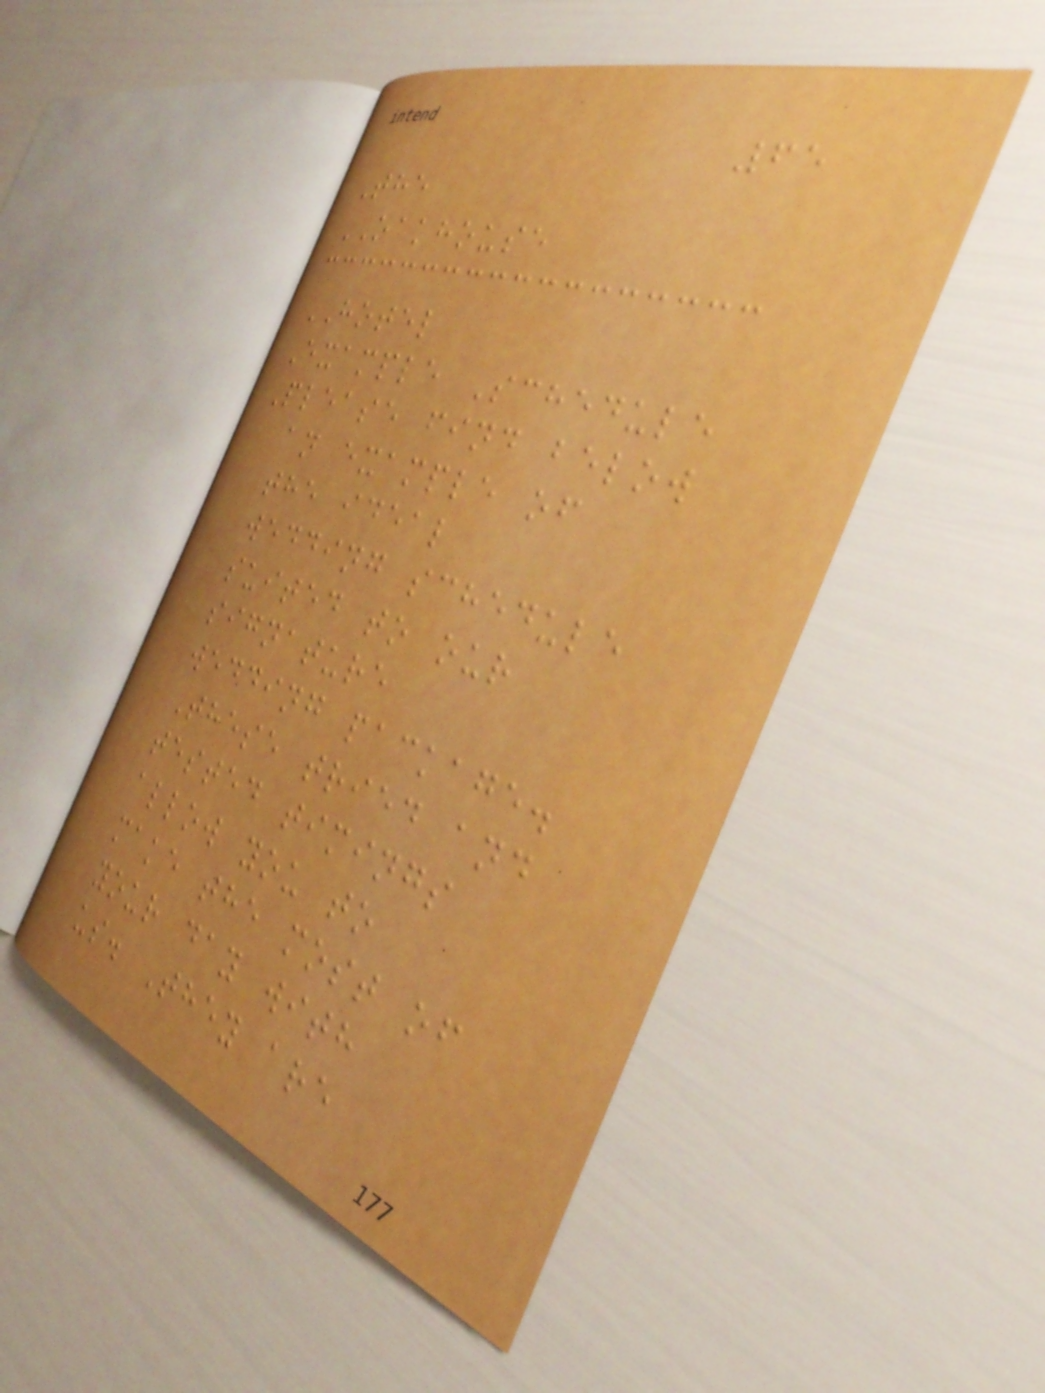65
The
OAKHOUSE
HOTEL
Example Schedule
Please find below
an example of
the ideal
wedding schedule
suited to our
signature
wedding package.
These tried and
tested timings
allow you to
make the most of
your day with
us. They are
